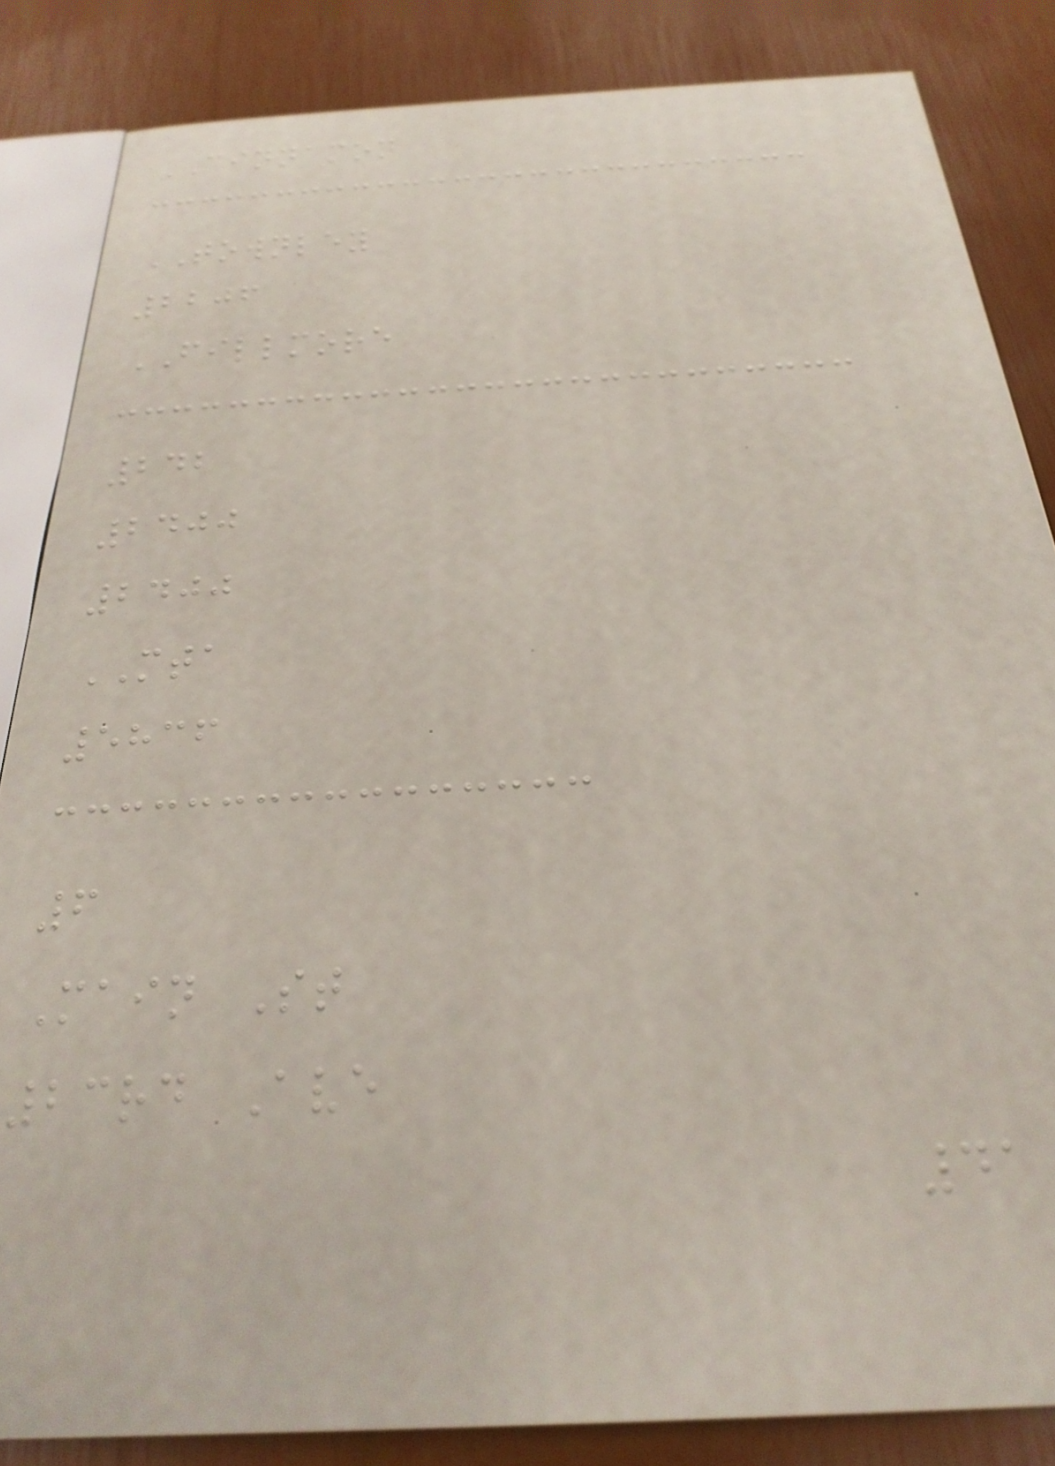CINNAMON
TOWNLEY
2206
FILLMORE
242
2400
2400
MTA
5836
6
Main St
23rd Ave
41
